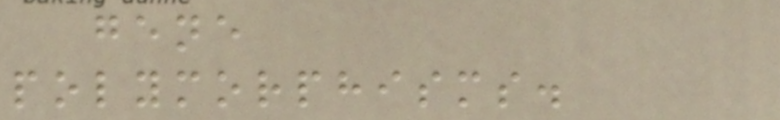gene
polymorphisms.
